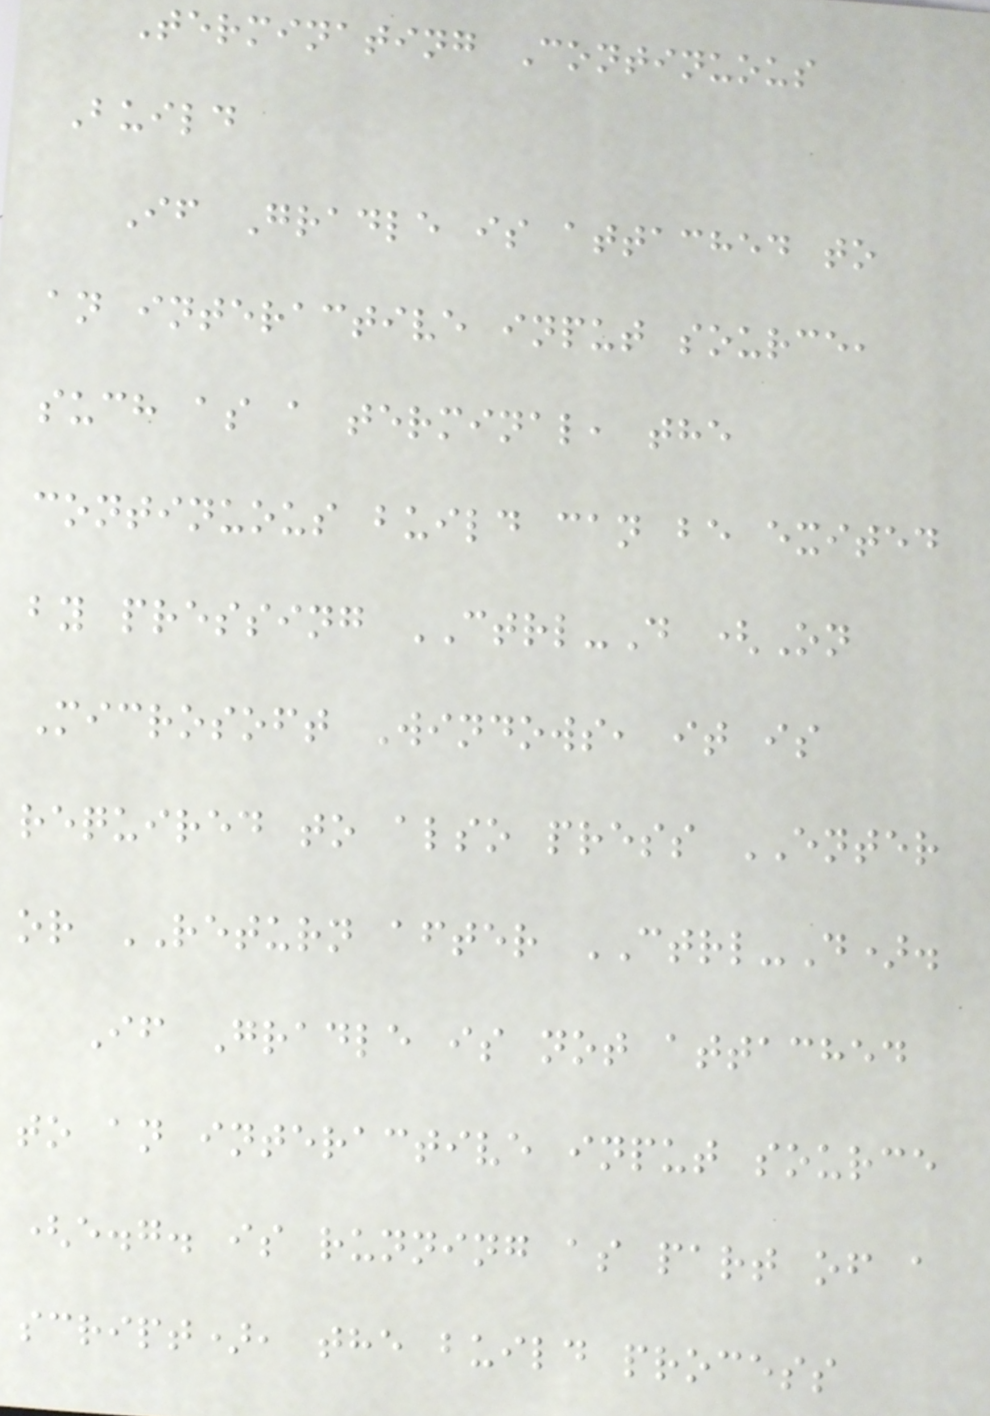Terminating Continuous
Build
If Gradle is attached to
an interactive input source,
such as a terminal, the
continuous build can be exited
by pressing CTRL-D (On
Microsoft Windows, it is
required to also press ENTER
or RETURN after CTRL-D).
If Gradle is not attached
to an interactive input source
(e.g. is running as part of a
script), the build process
